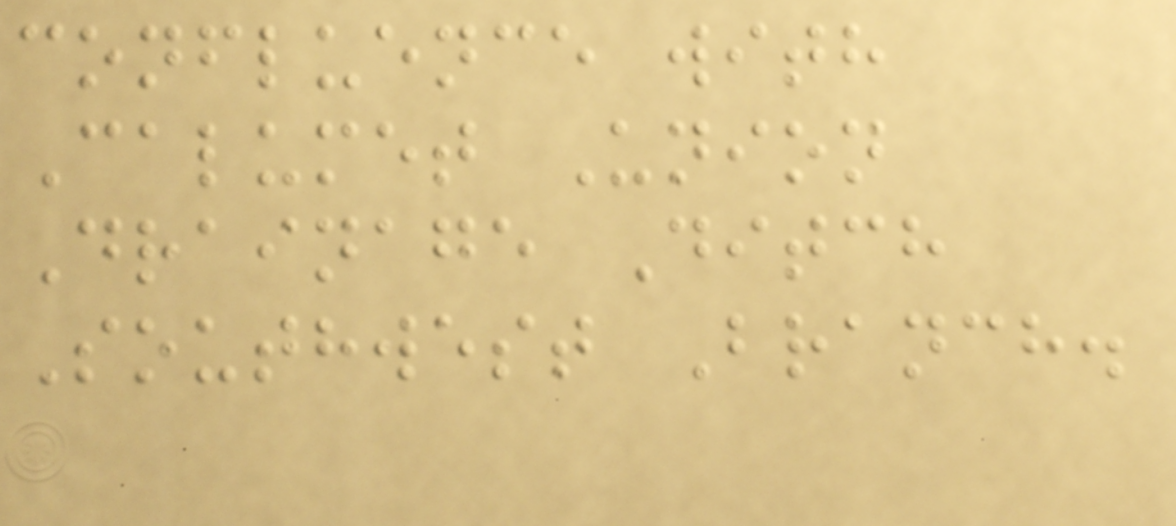confluence with
Calumet Union
Drainage Ditch
Southwest Branch.
